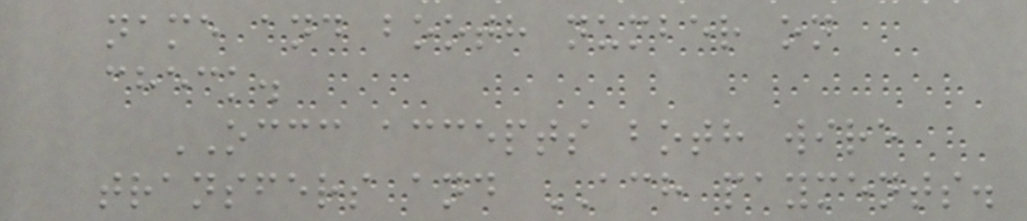name and booth number on
check.
OCCC accepts both wire
transfers and ACH payments.
